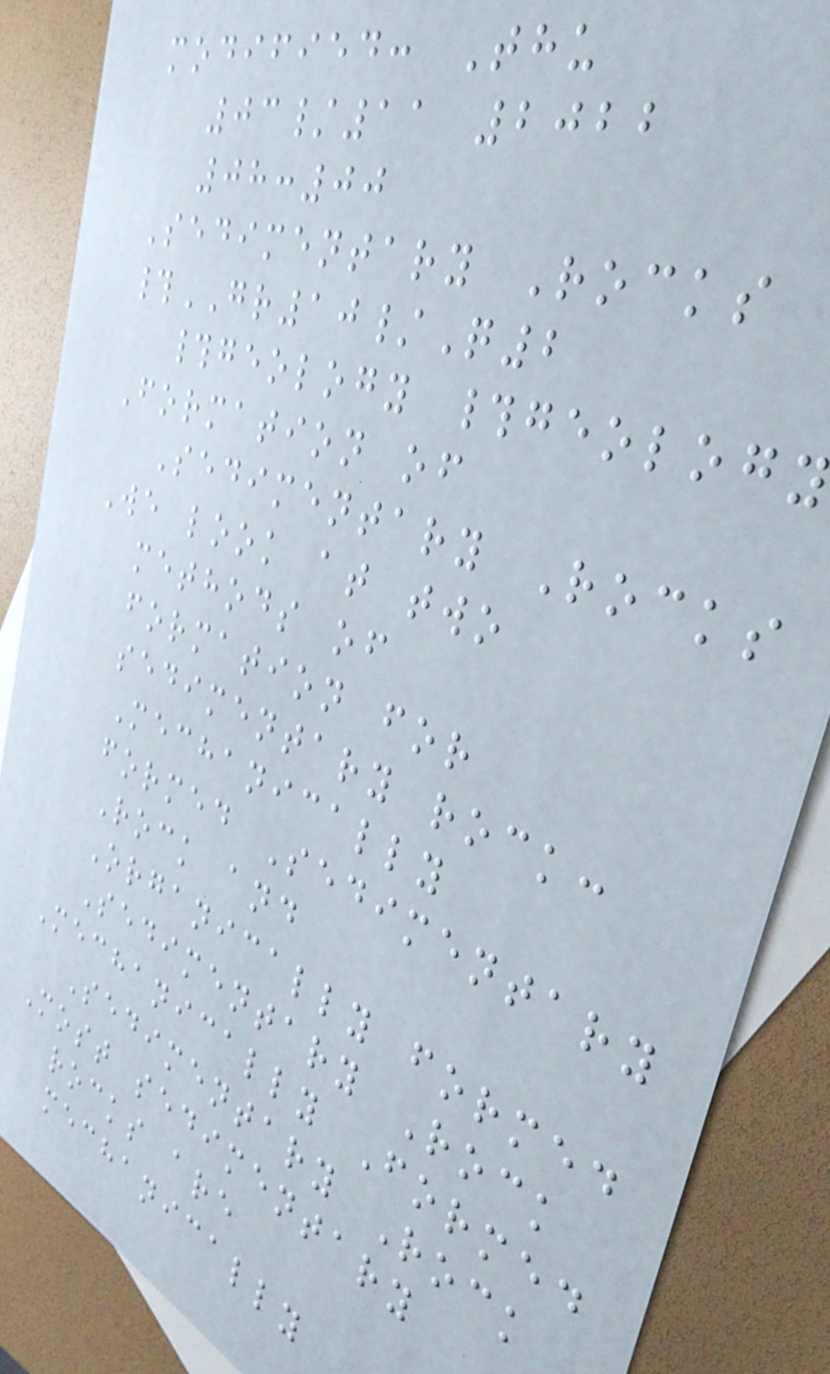modified: Thu
03/11 2022
08:00
Sedimentary Rocks
#GR10/Q2
#geology #geology
Formation of
Sedimentary Rocks
We look at two
methods of
formation for
sedimentary rock:
Mechanically
formed Sedimentary
Rock and
Organically formed
Sedimentary Rock
Mechanically Formed
Sedimentary Rock
Most sedimentary
rocks are
mechanically
